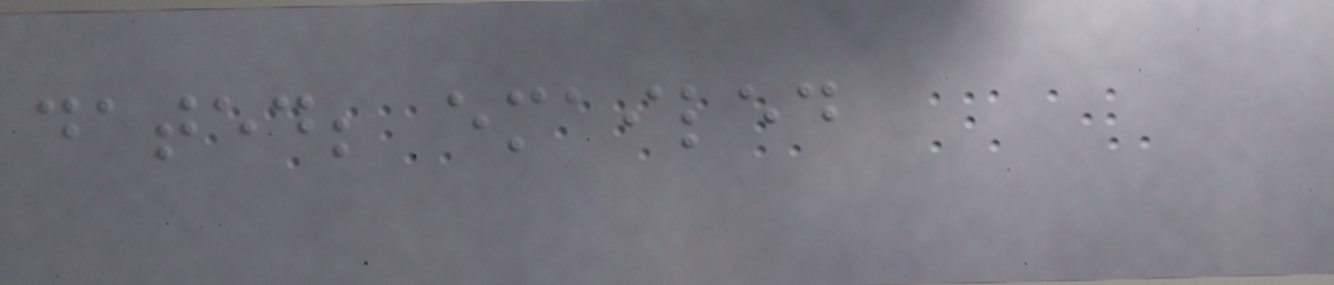dated; emailed
